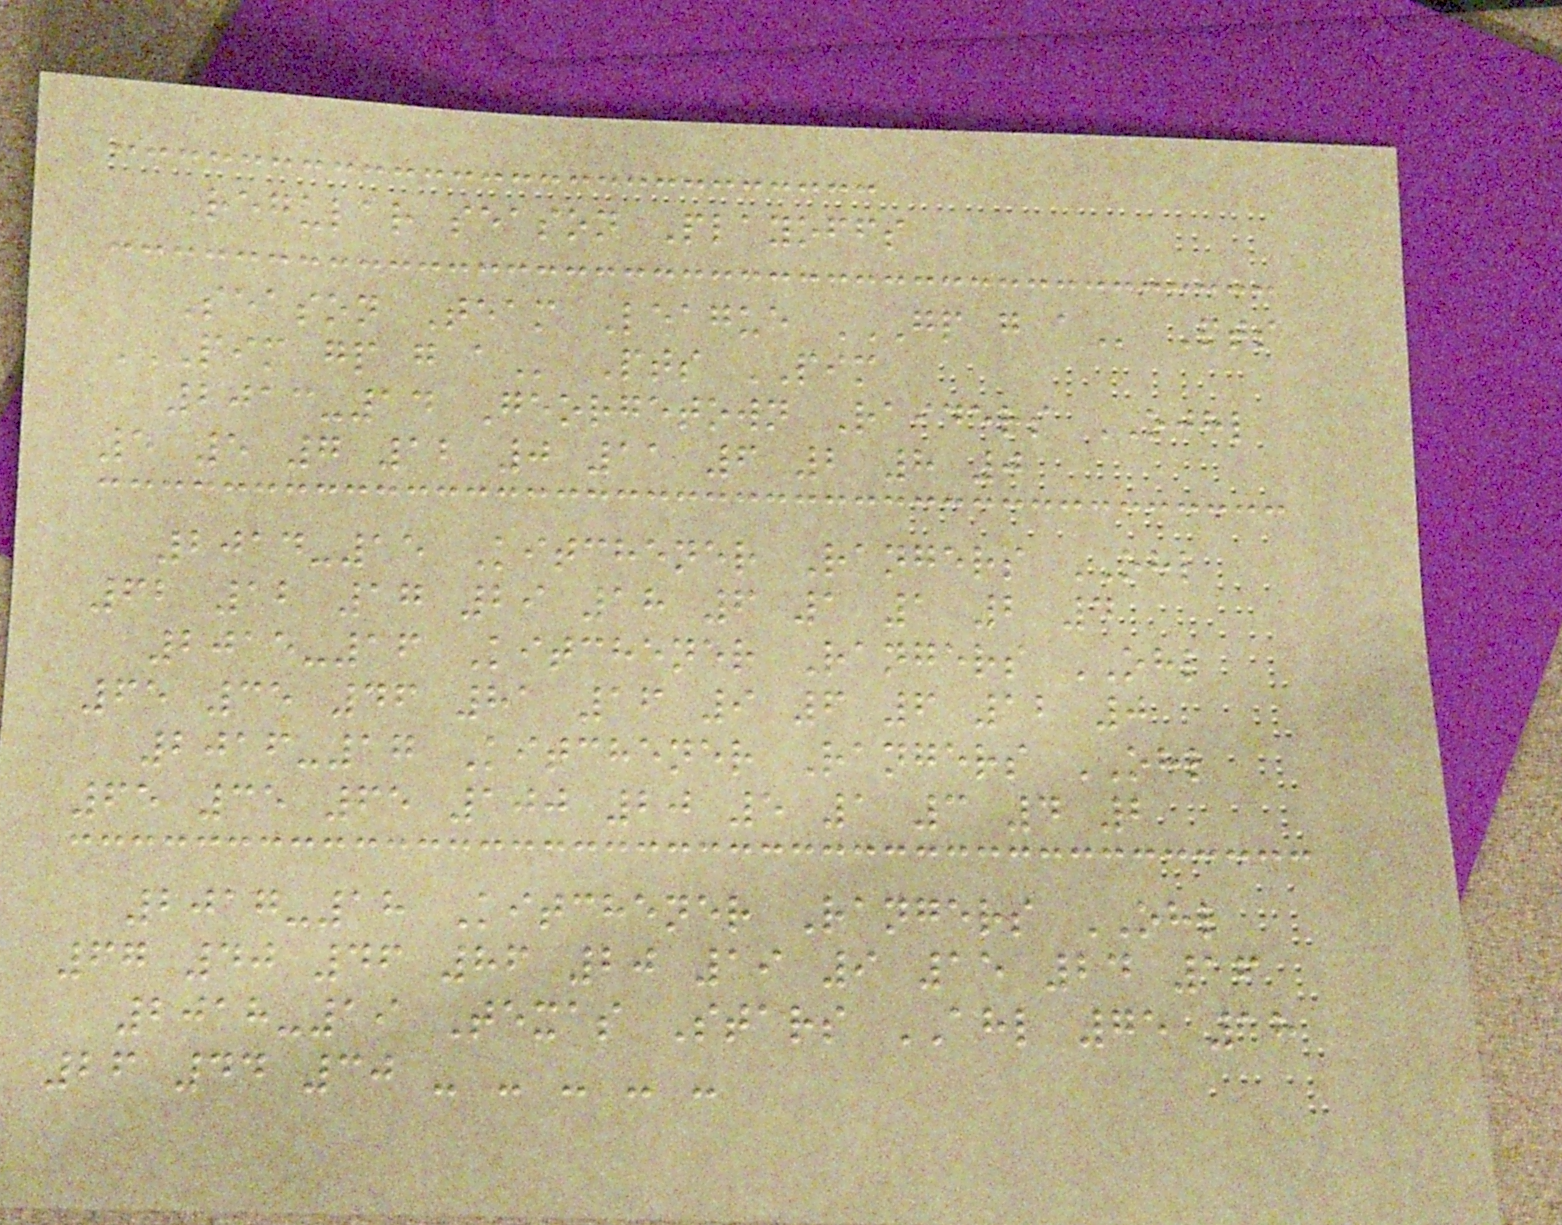Regular season Playoffs
Season Team League GP G A Pts
PIM GP G A Pts PIM
2013-14 Georgetown Raiders OJHL
5 5 7 12 0 11 6 2 8 0
2014-15 Kitchener Rangers OHL
62 12 17 29 18 6 1 1 2 4
2015-16 Kitchener Rangers OHL
65 35 46 81 16 9 6 6 12 0
2016-17 Kitchener Rangers OHL
65 35 65 100 20 5 1 3 4 2
2017-18 Kitchener Rangers OHL
67 40 46 86 20 19 9 15 24 16
2018-19 Texas Stars AHL 75 18
26 44 30 - - - - -
